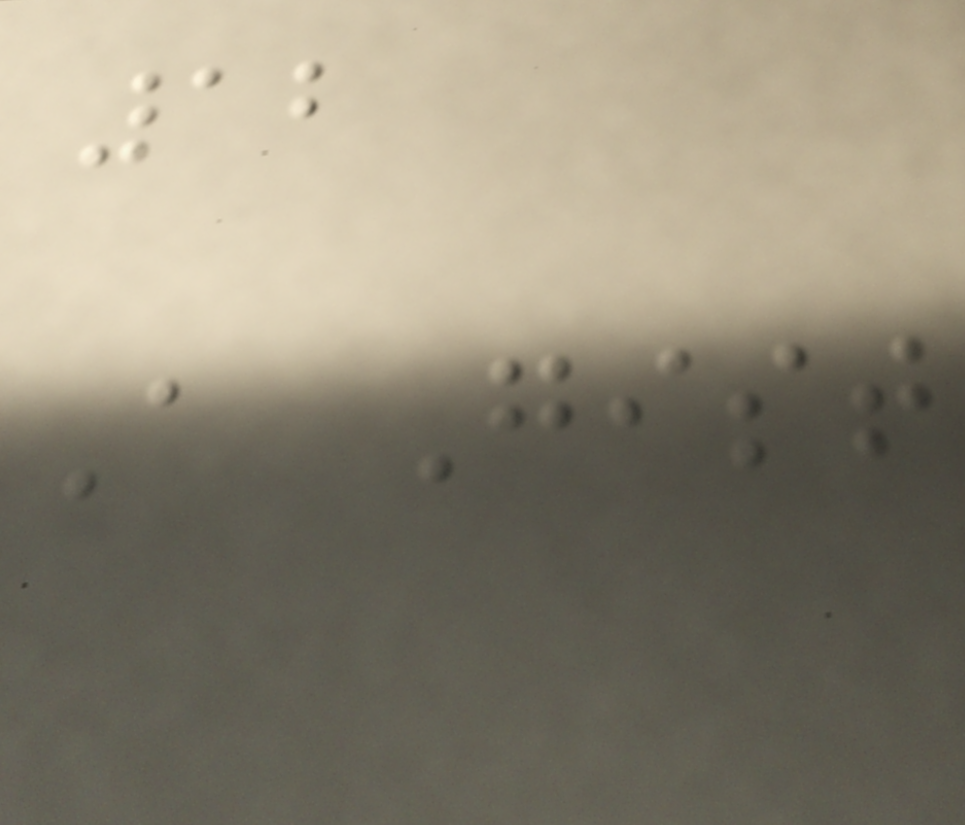12
A Gist
